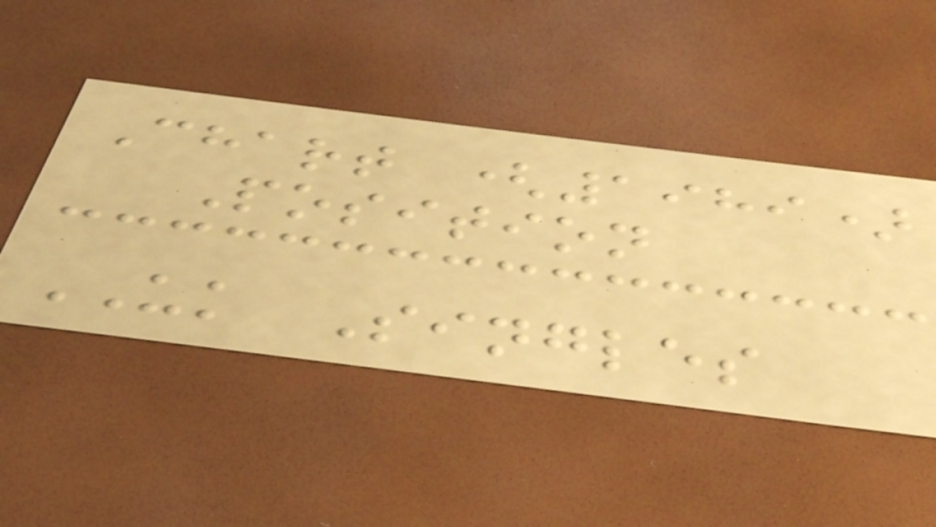Chart (1989)
Position
UK Singles
